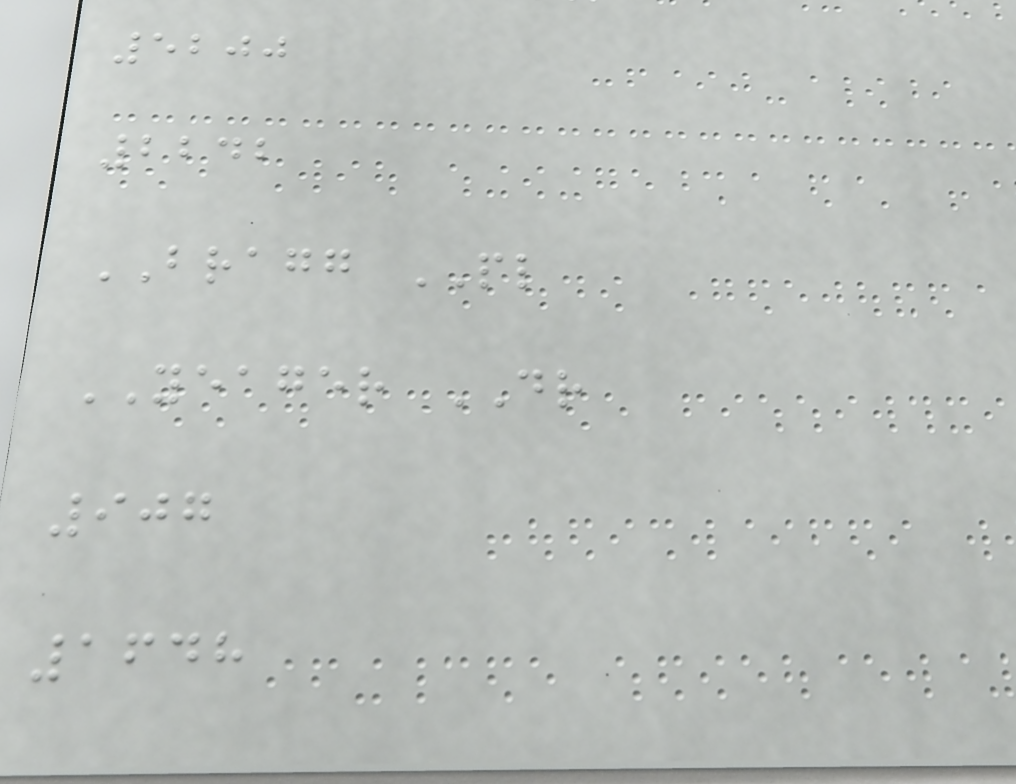5200
2242
BRAGG PL
YEAGER DR
907
1648
